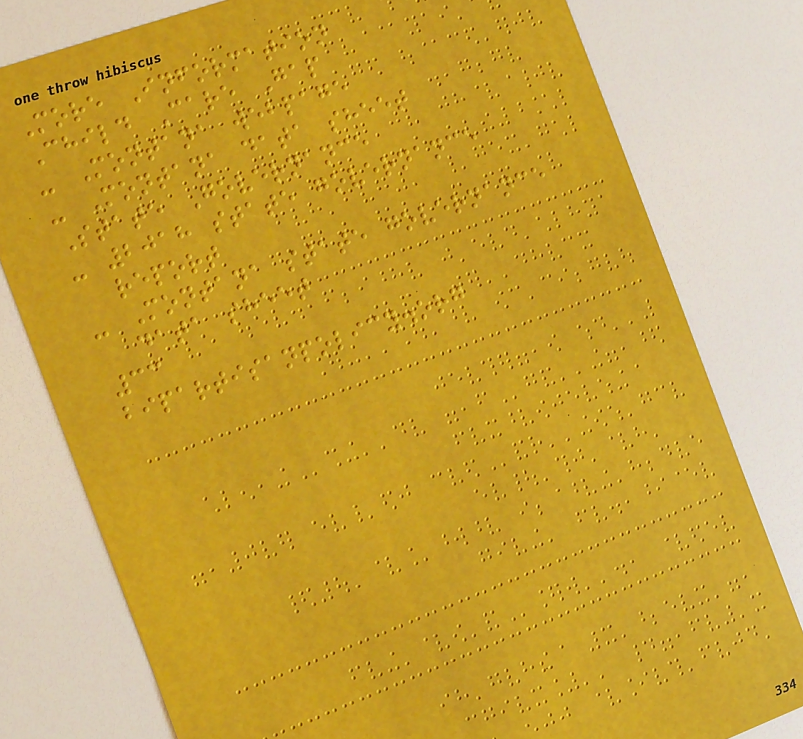More Information
Child Care Gap
- Montana webpage
- Montana data sheet
State Governance
- 2018 state governance
report
- Montana state governance
data sheet
33
bipartisanpolicy.org
